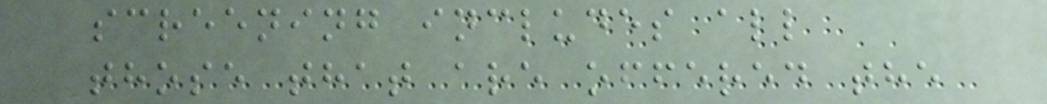screening includes all
those that are offered the
